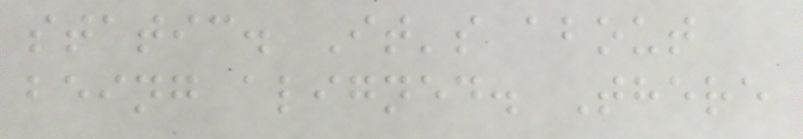static. It's about
being aligned. There
